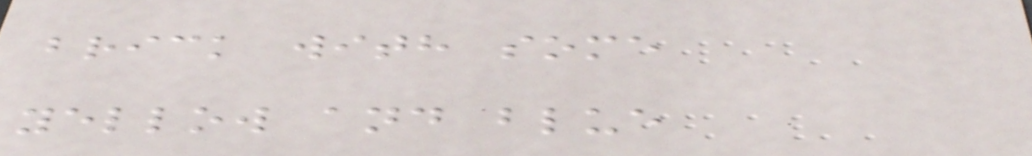brick with some
yellow and blue
